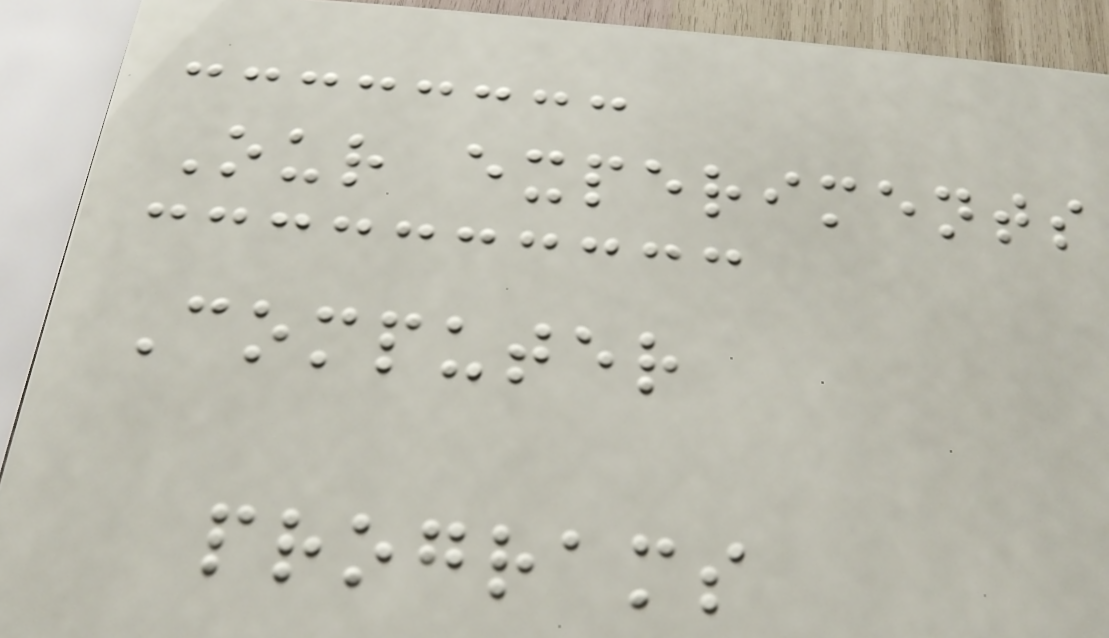Our experiments
Computer
programs
